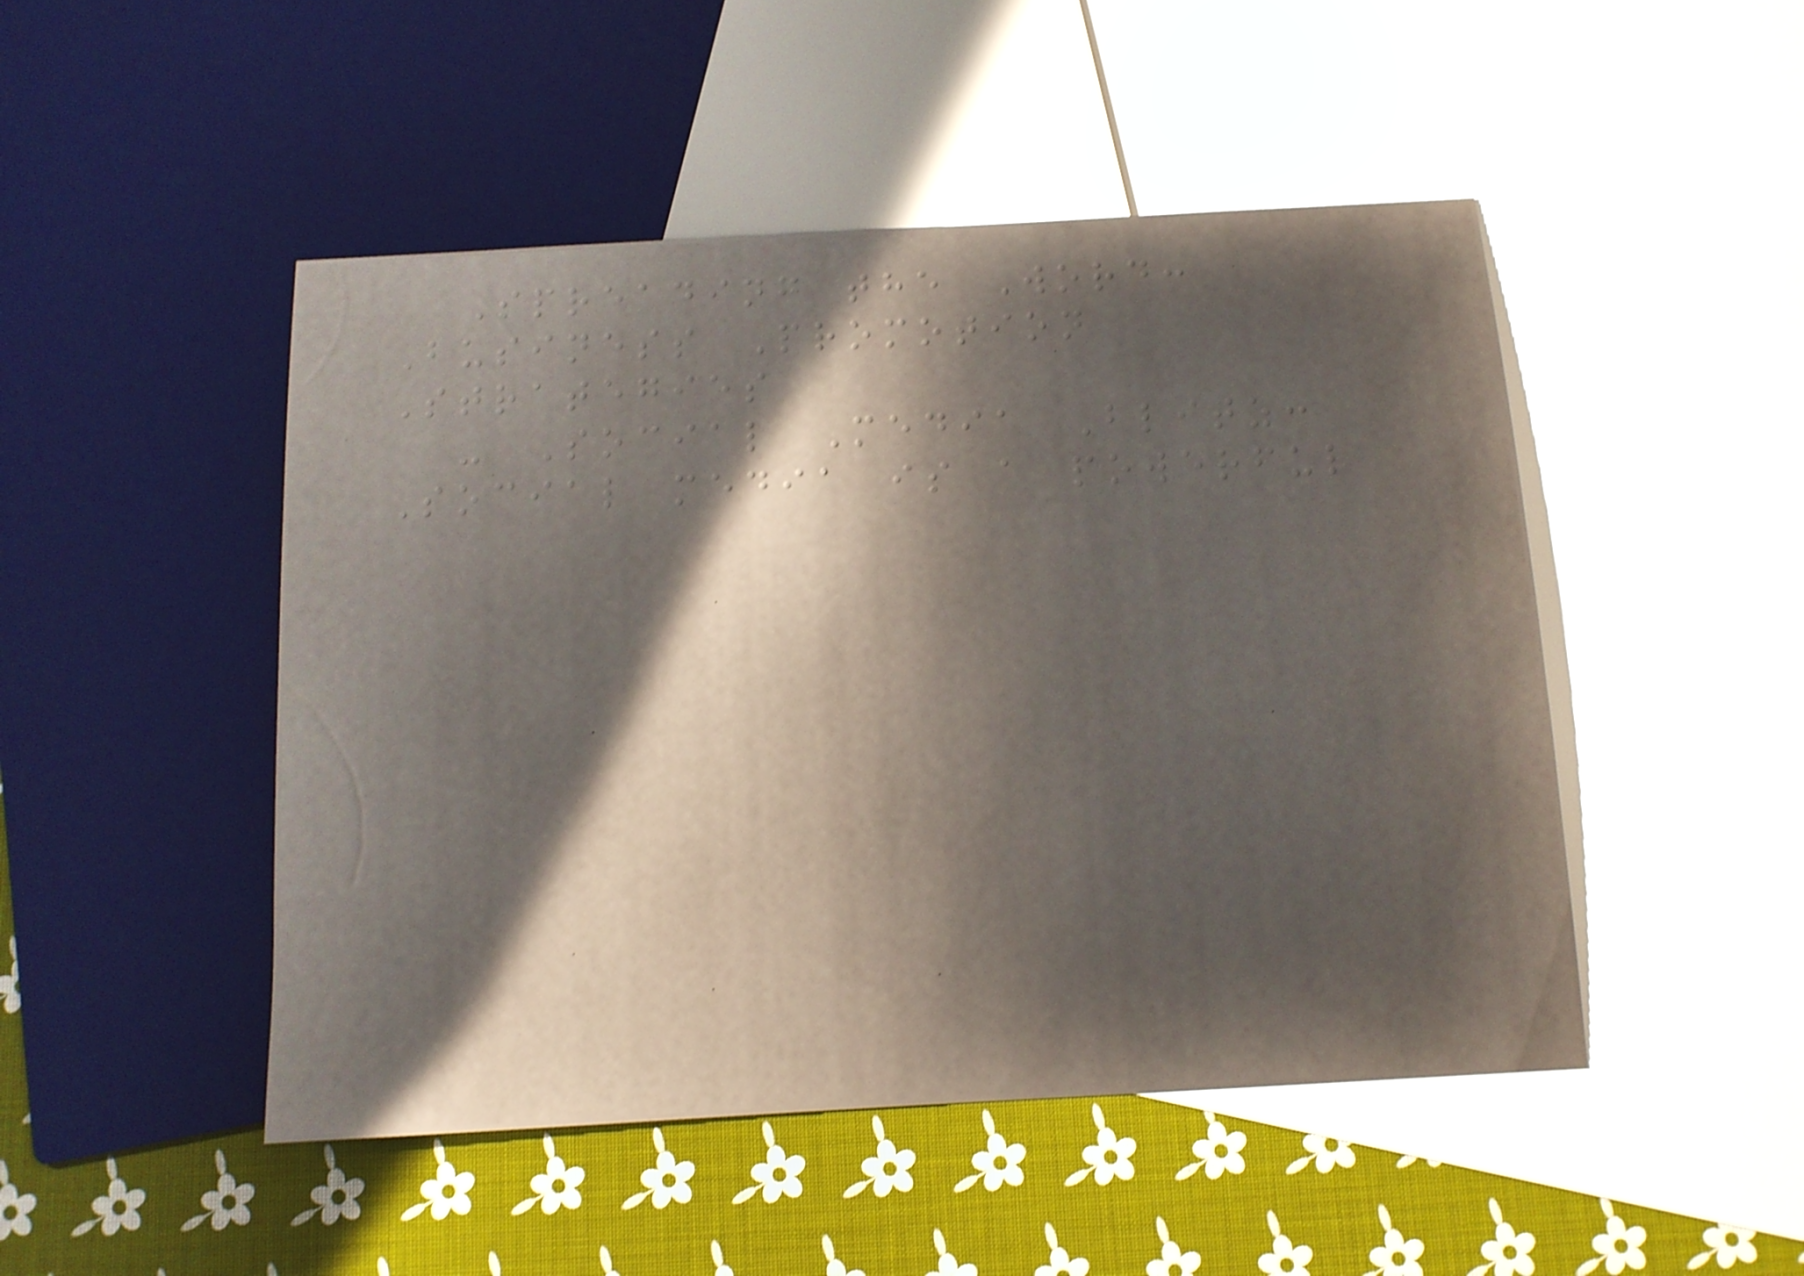Spreading the Word:
Business Promotion
Strategies
- Social Media Blitz:
Social media is a powerful
